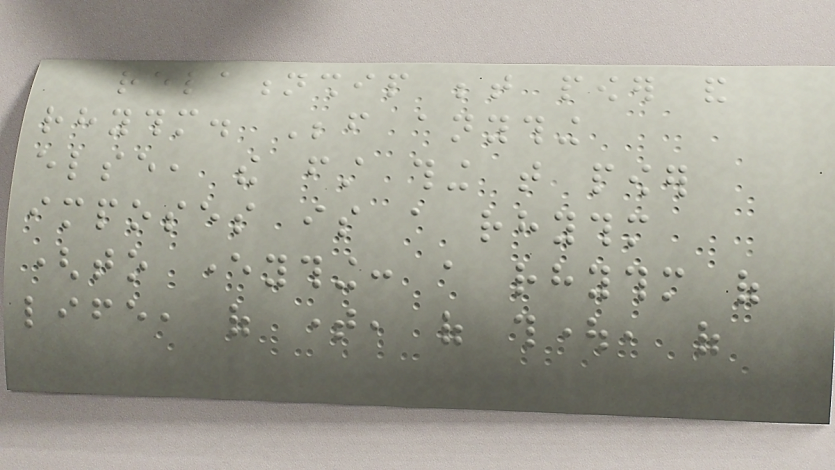relationship between power and
rhythm. Before anything
else, the first thing that power
imposes is a rhythm
(to everything: a rhythm of
life, of time, of thought, of
